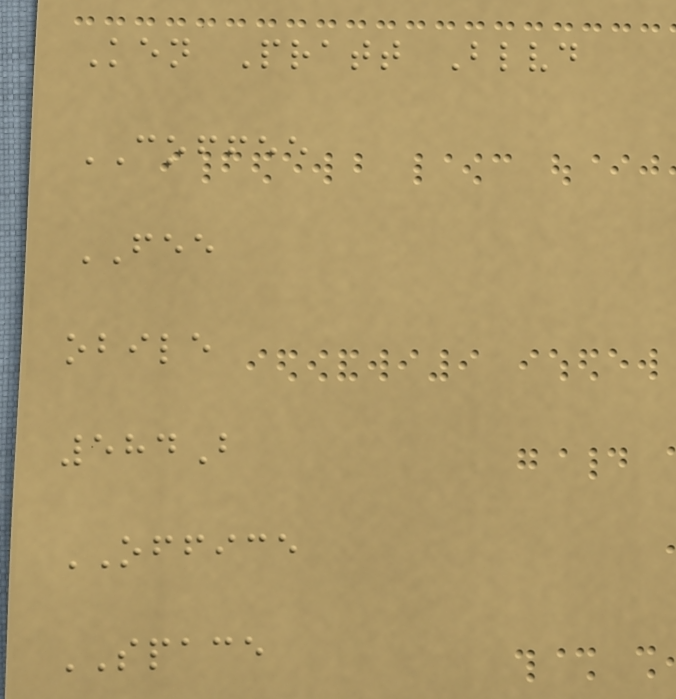Ken Pratt Blvd
COFFEE
FEE
obile
584B
OFFICE
SPACE
